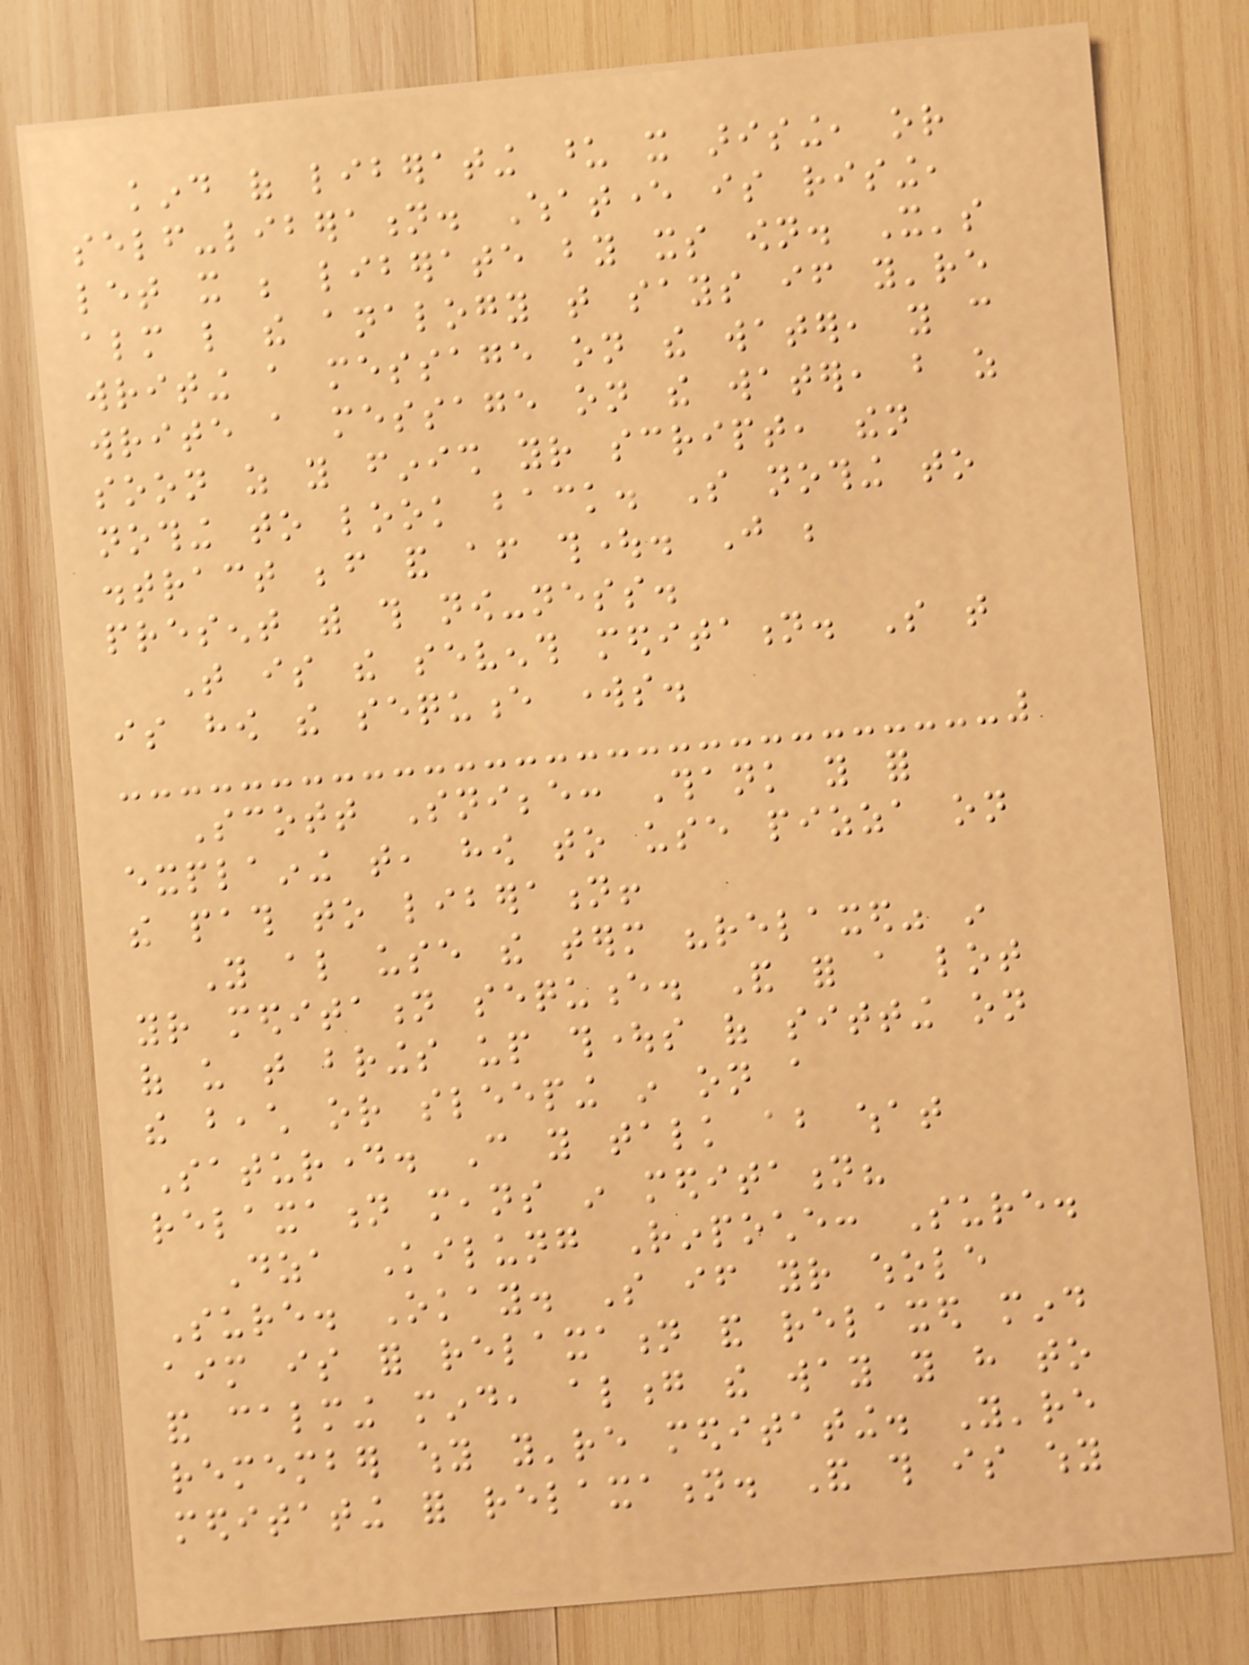kind of liberating upon it arising, or
self-liberation. Whatever is rising,
let it be liberate by its own. It's
almost like the analogy that says if you're
writing a message on the water, you can
write a message on the water, but as
soon as you finish your script, then
nothing to look back. So nothing to
distract before and after thought. Just be
present with this now-ness.
That is the seventh meditation. So that
is how the sequence works.
Scott Snibbe: Thank you for
explaining that, how to use pizza on
the path to liberation!
You also use the term "relaxed" in
your meditation sequence. And for a lot
of us that brings up thoughts of sitting on
the beach or sleeping in on a
Saturday. Can you talk about what
relaxation means in meditation?
Dza Kilung Rinpoche: Sure.
Sure. Okay. So if your whole
aim is for relaxation and relaxed mind
and calming mind, along the way you have to
remember why you're meditating. You're
meditating for relaxation. And this is why
